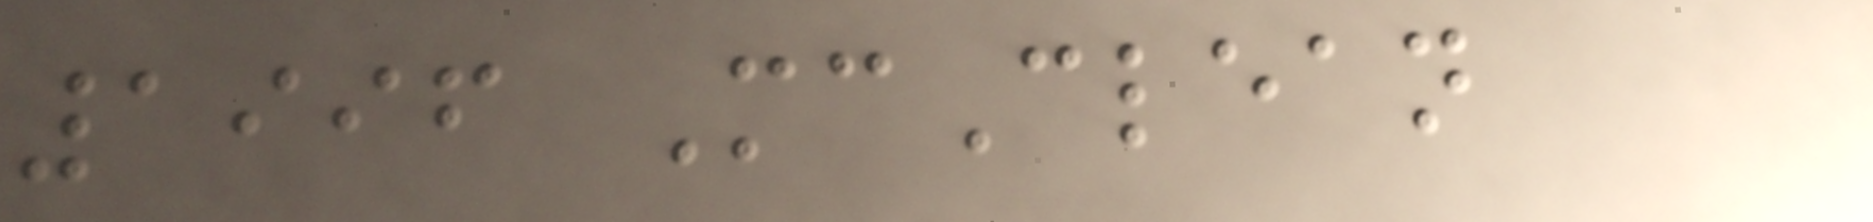1996 McClean
